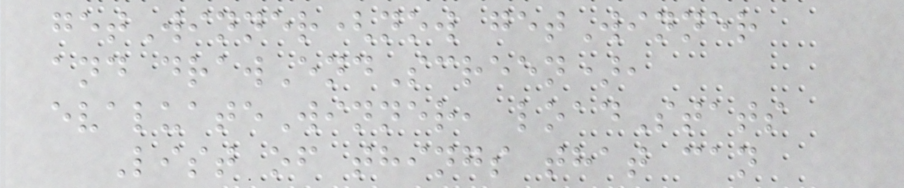getWinner(now getWinner
and drawEndScreen),
evaluateWinner, loadStats
List of things that can
